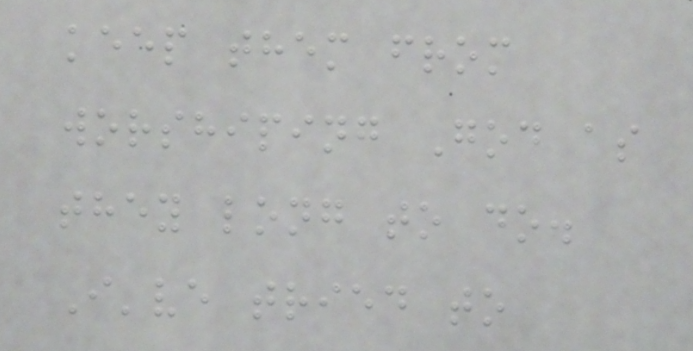keep them from
worshiping God as
they long to do.
I've tried to
